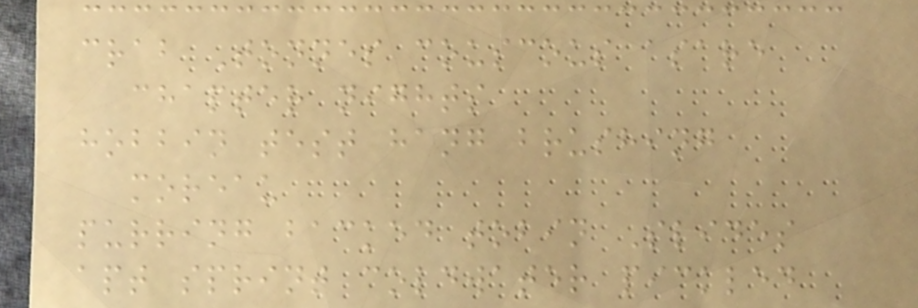crab Tonnes couscous asare
chapter nights
hobbin test hang brushing
moreau
purring backed tobin Slides
apt sprint coldwater pickled
